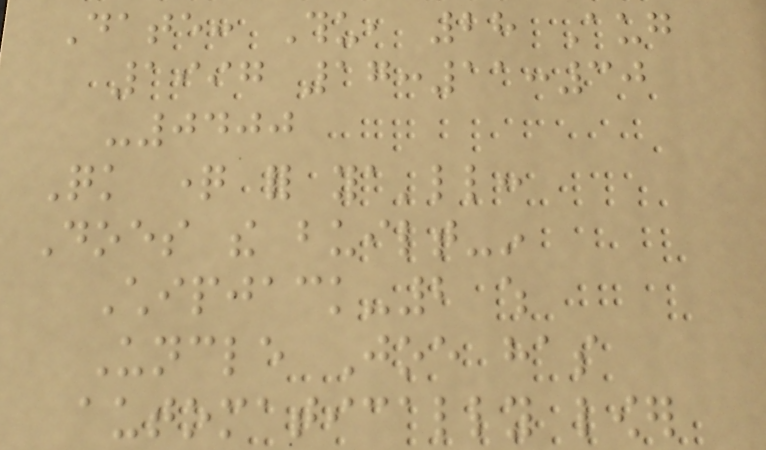Date: Thu, 28 Aug
1997 17:11:30
-0400
Quick question for ya'll:
Does the built-in
Chipjack-2 which
Uncle Joe has
automatically lower
